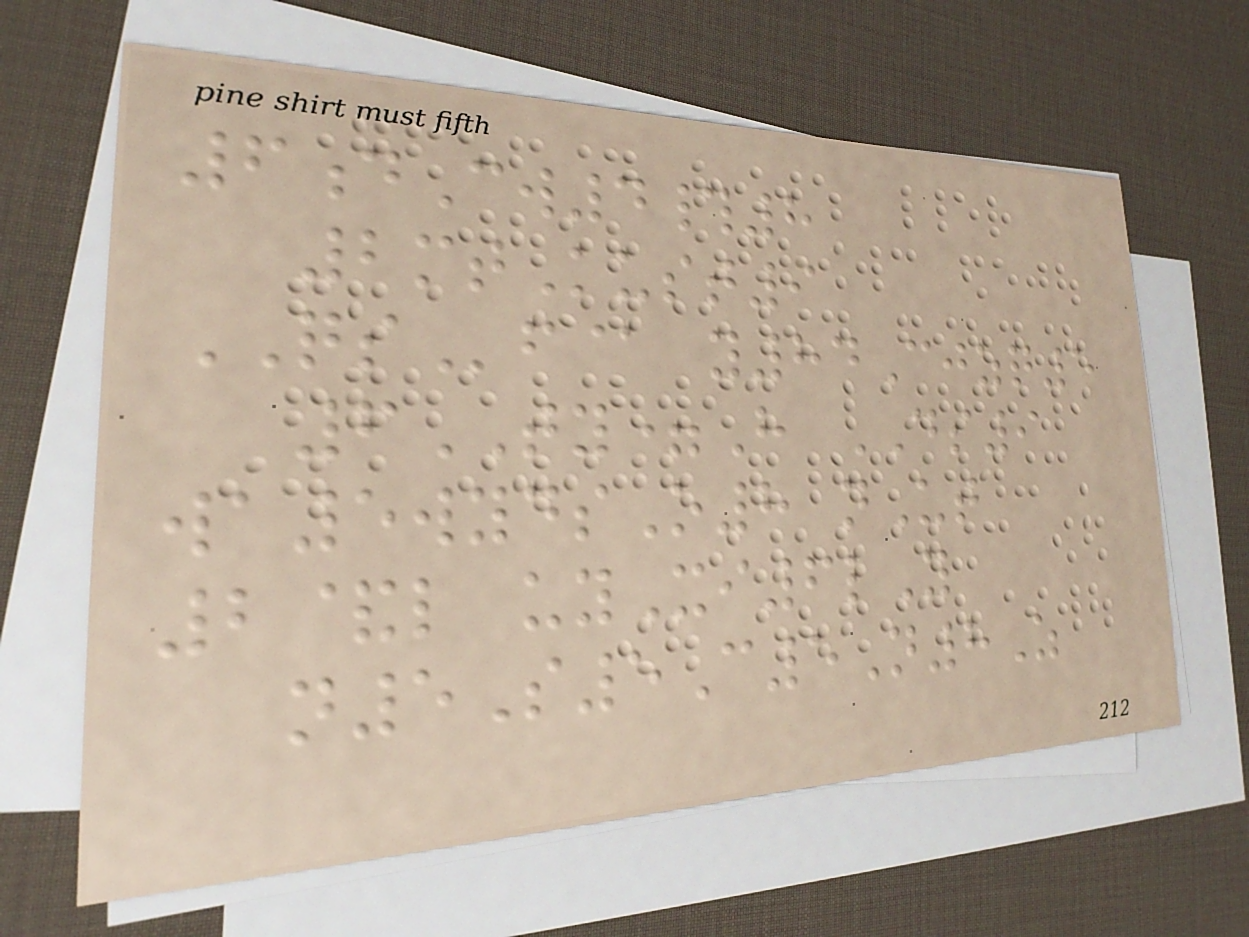6dCw4#8
2mtKust9
QSf@ y84Cjzq5
6TY=H DS9
wa5wydsO8 nUt
2&l uyXi6lY
n5S5C5N8Z
